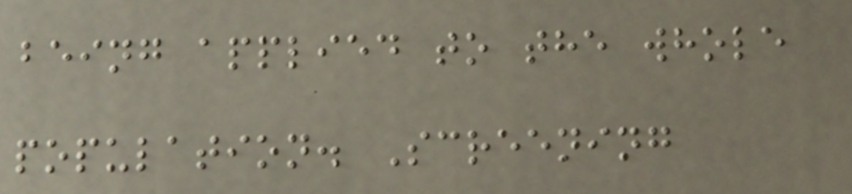being applied to the whole
population. Screening
